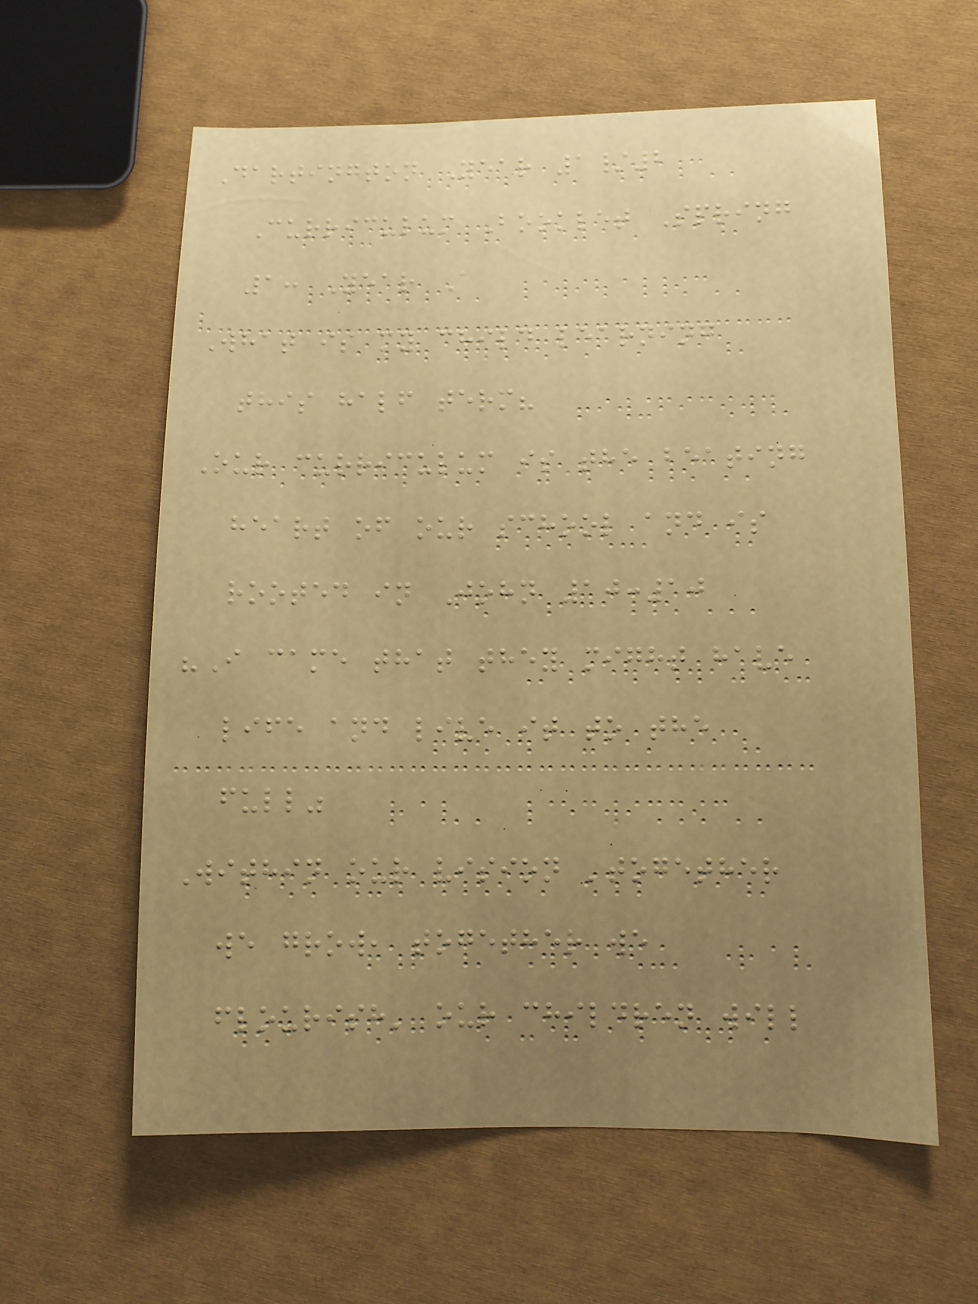Dartington Year 1/2
Curriculum Booklet Spring
1: Year A
What is my child learning
this half term?
Our curriculum is the beating
heart of our school and is
rooted in John 10:10
"I came that they might have
life and live it to the
full"
Within our vision 'together
we grow, together we
flourish' our children will
